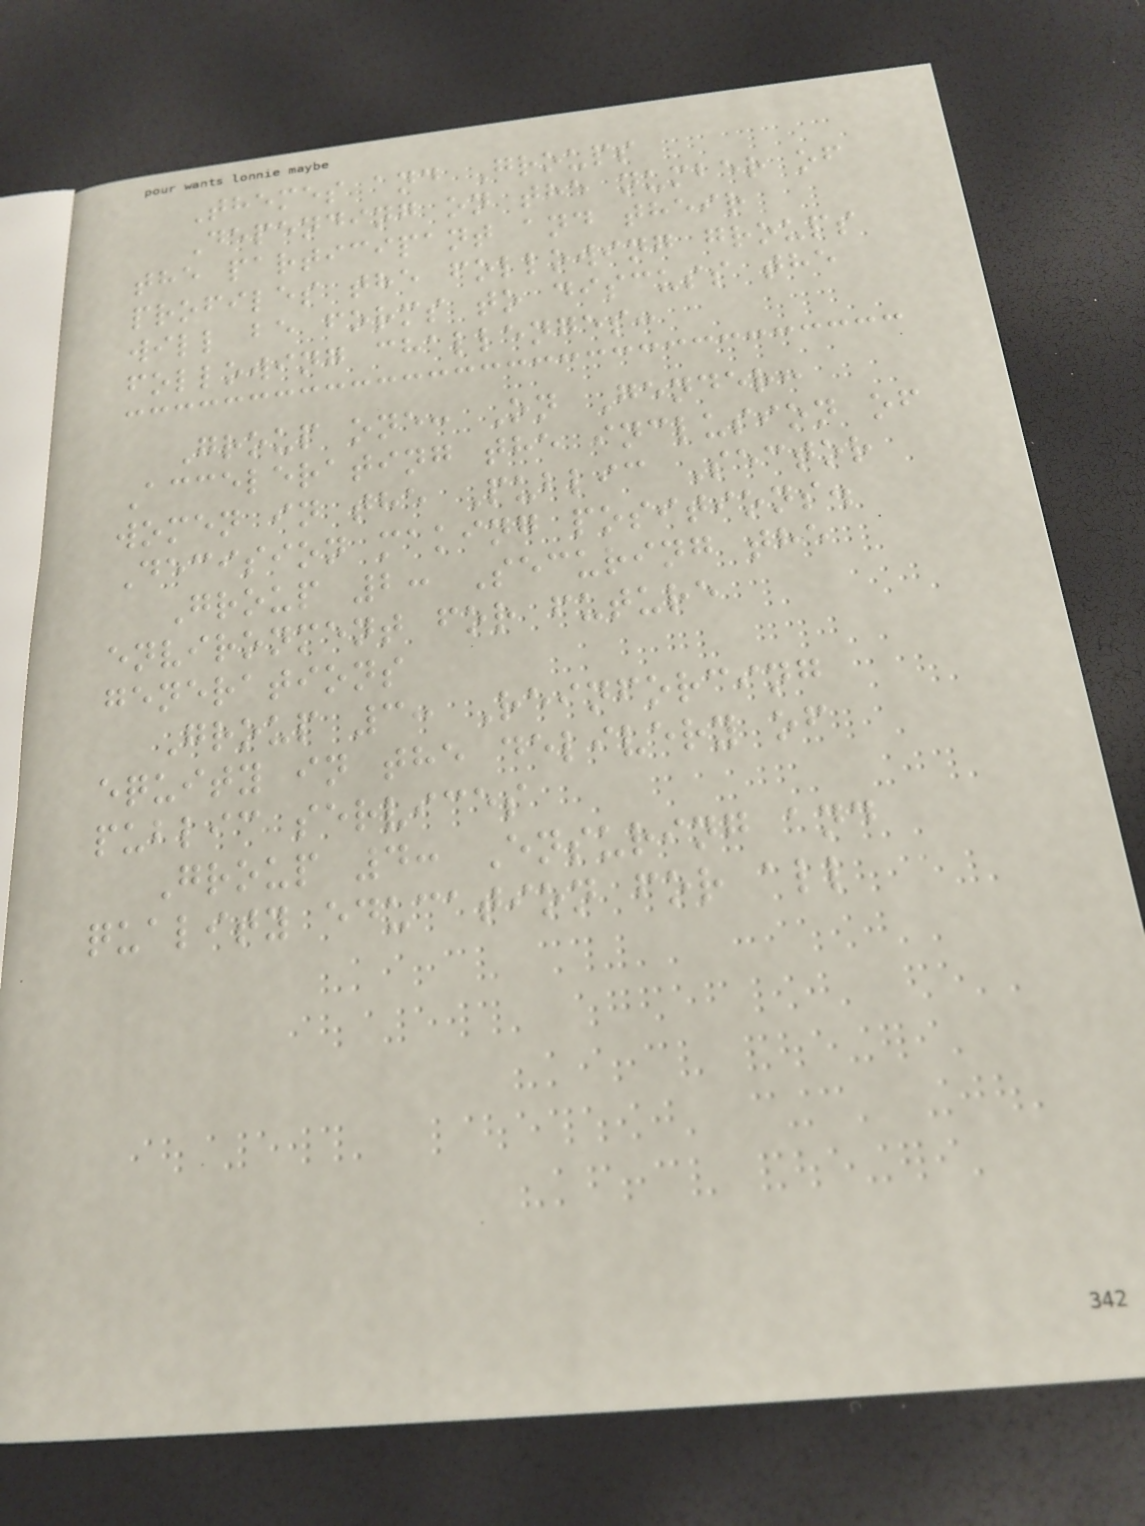Themes and Groups
Depending on the number of
the participant and their
profiles the following groups
will be forms to discuss the
following challenges:
Group one: On Gender:
Accelerating the inclusion of
women in the Public Sector
Decision making positions.
Group 2: Securing the
environment for future
generations
Group 3: Reinforcing
equity in the delivery of
public services
Group 4: Ensuring and
quality education for all
